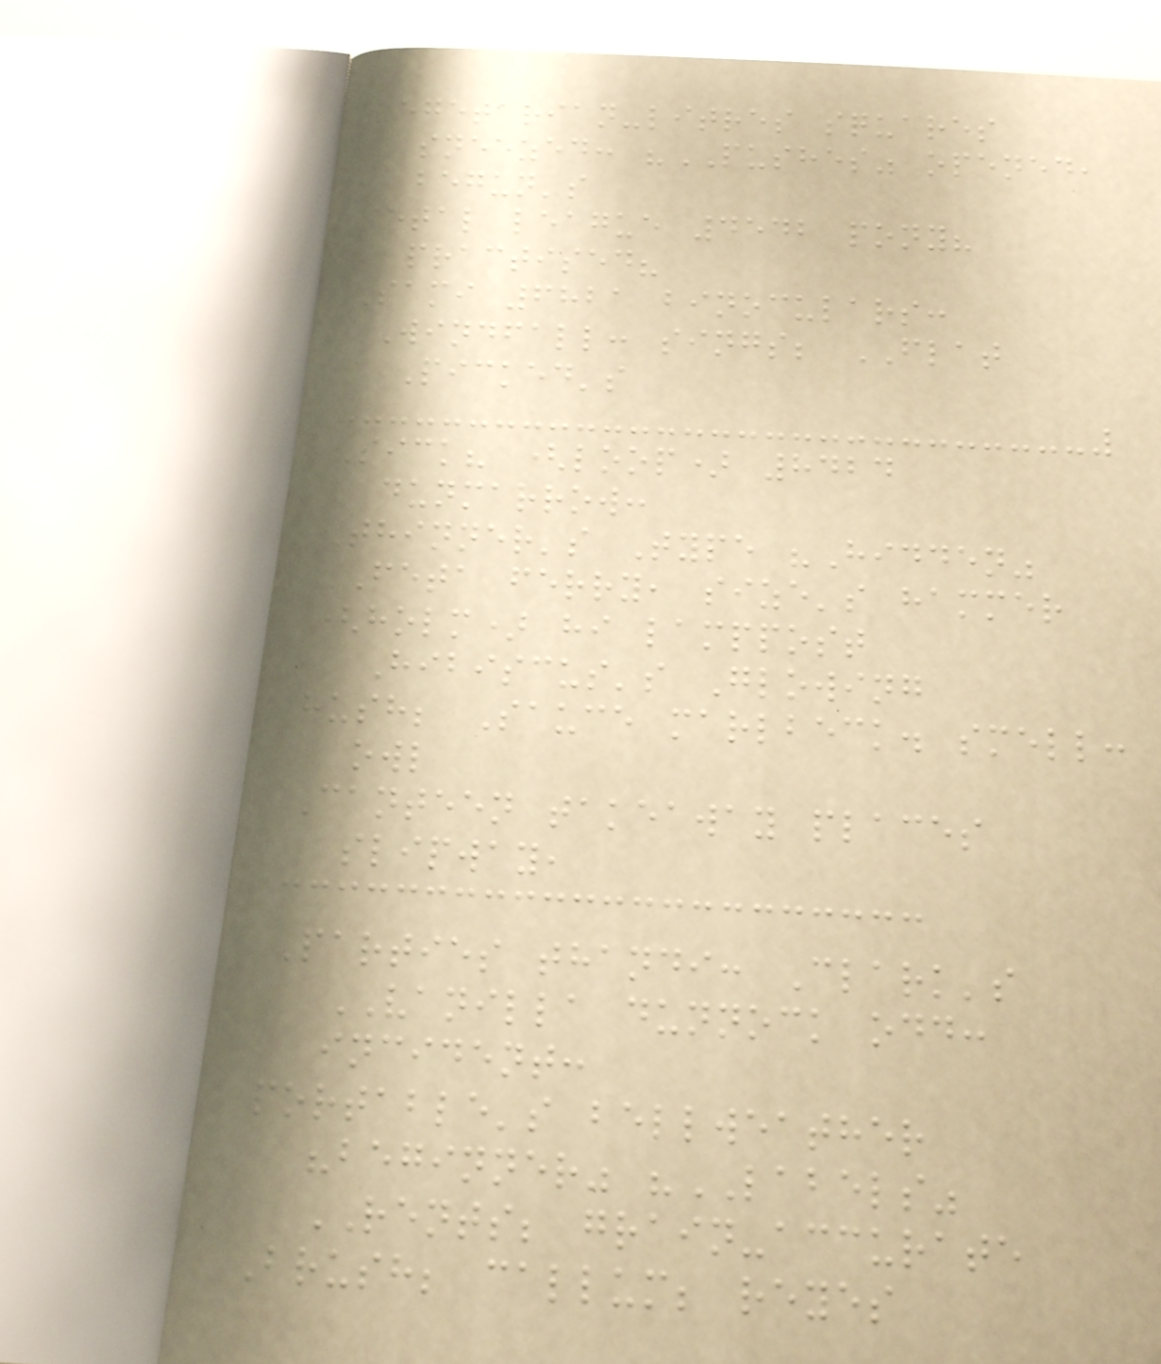vegetarian-litres squares
sneezed: "PUSHES" opened,
begun's
metal league 4542 pony?
practised?
Sami 6821 binoculars:
WINDFALL: sings; FLAT
Picked's
Sick? (loop) 8424
dunmarrow:
Thinner's Type "Hidden"
FETA ferry, size's hammer
(holm) hi lamppost
Hibiscus's Glowing
hush; Sauce marlbeck. smell:
owl
Canteen takeaway places
slipway,
Parties thandi: Clark's
VANILLA dunnock odd:
incident:
portable's bellweather
"beginner" "LABELS"
RENTS; grain-accurate
Brush; callum; reyes
